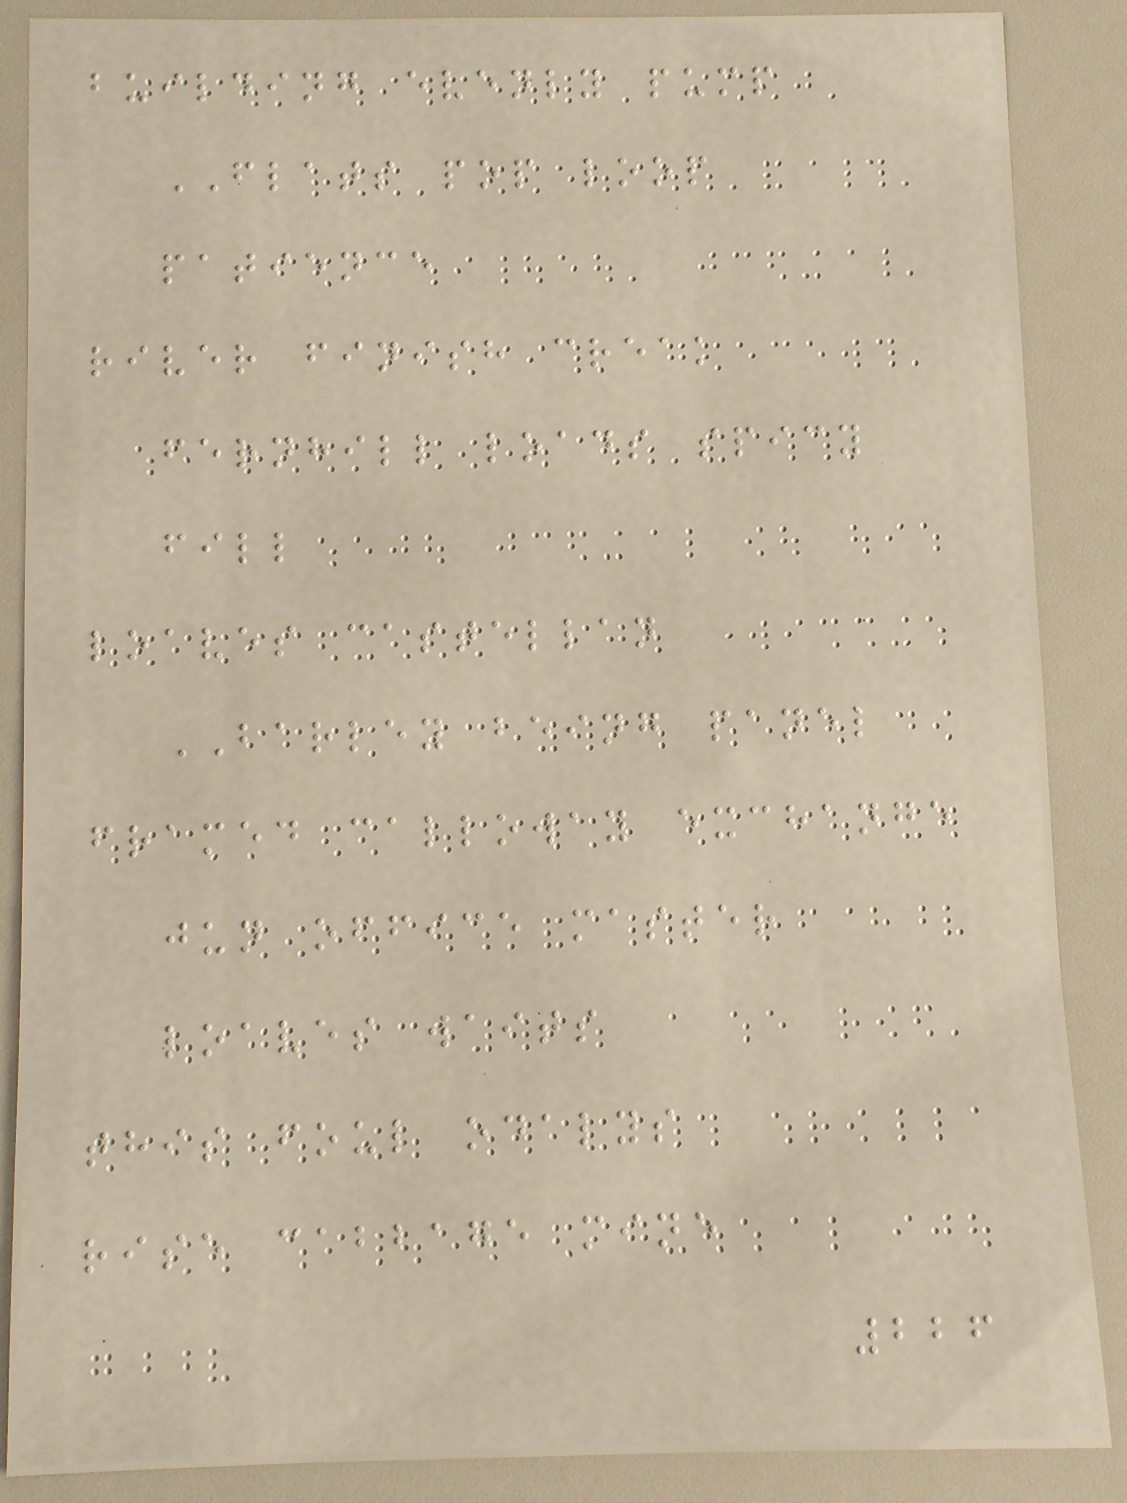building evenly pump
FLATS pop loop
patience
river finish creak
fernhill loads spicy
fill
loaves castellan
BARLEY being panel
framed calloway exchange
jun office master
loaves waits
this foul odalys
rise cabbage mine
226
